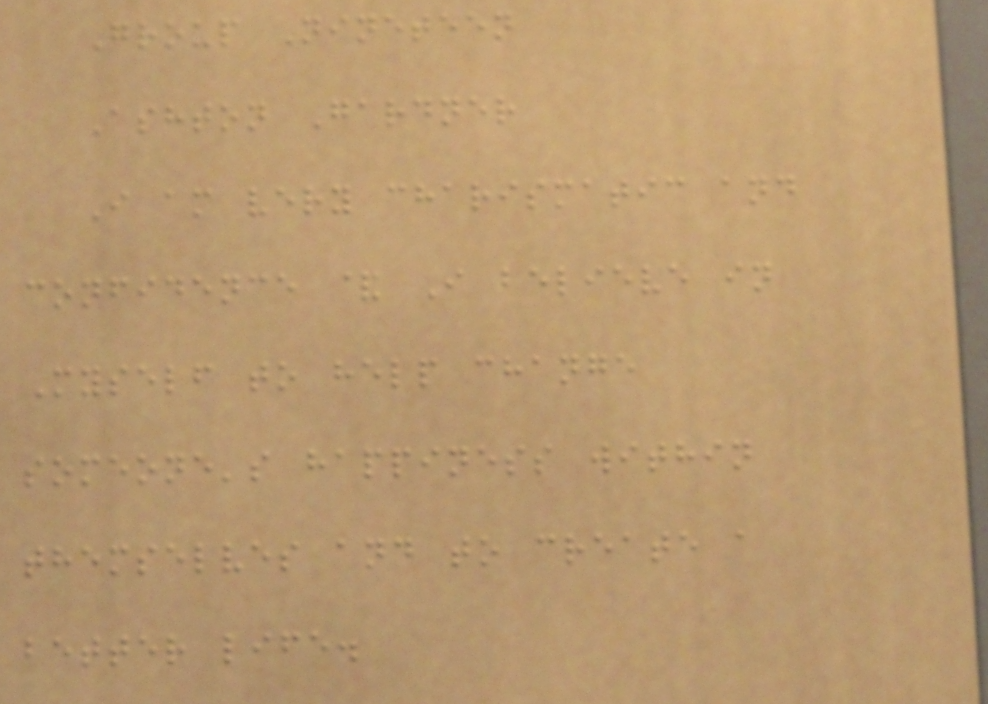Group Nineteen
Ashton Gardner
I am very charismatic and
confidence & I believe in
Myself to help change
someone's happiness within
themselves and to create a
better life.
